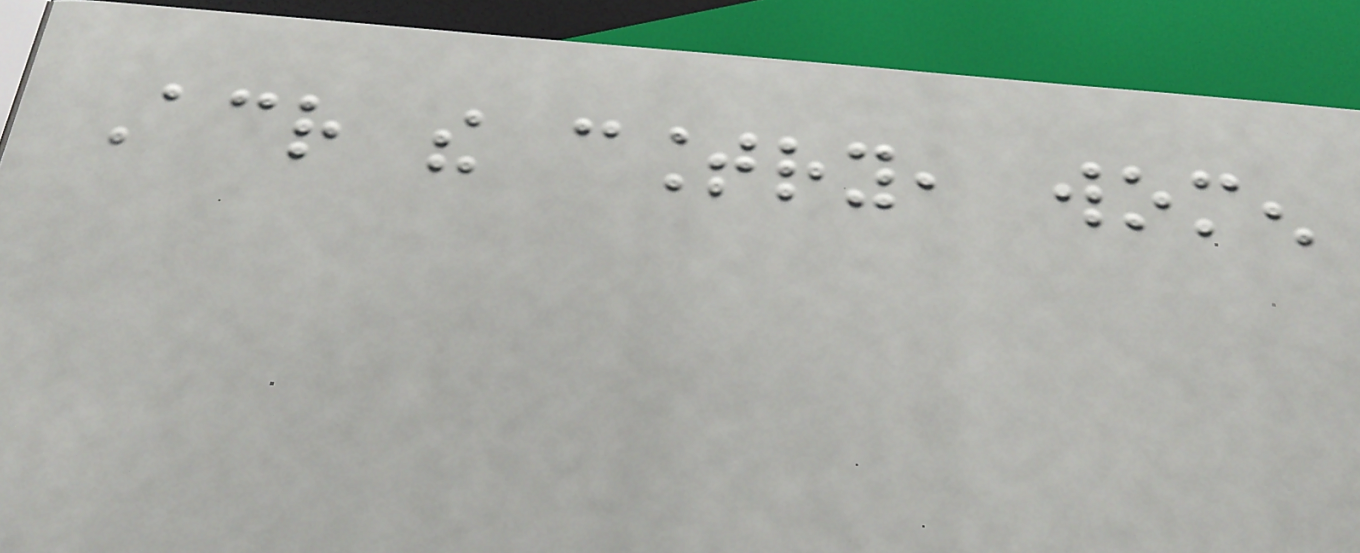Across the country, women
